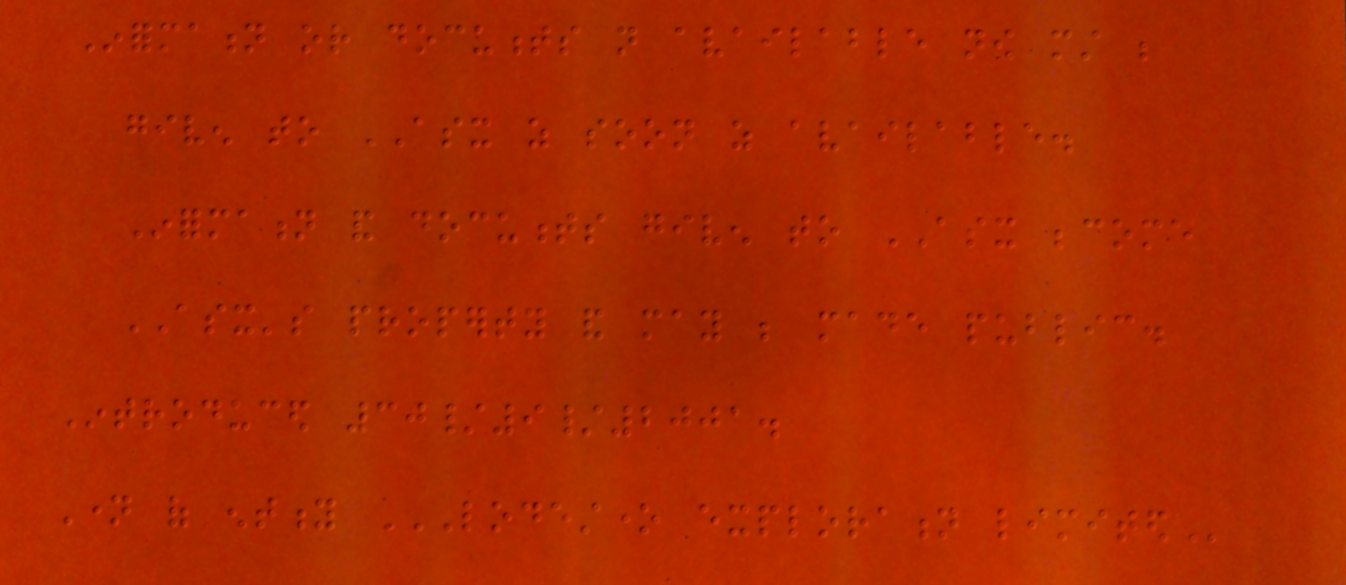Information or documents not available now must be
given to ASX as soon as available.
Information and documents given to ASX become
ASX's property and may be made public.
Introduced 30/9/2001.
Name of entity LODESTONE EXPLORATION LIMITED
